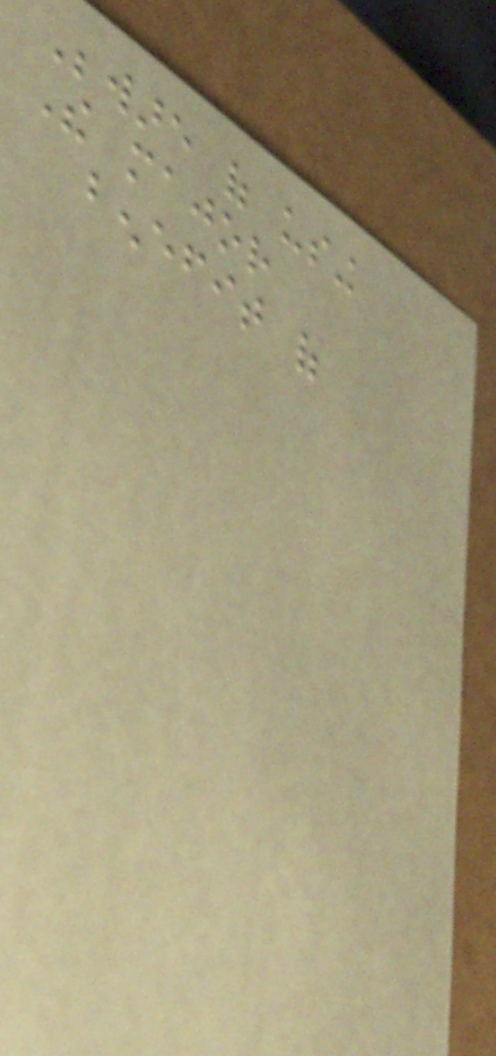Beware of using
The major
benefit of
